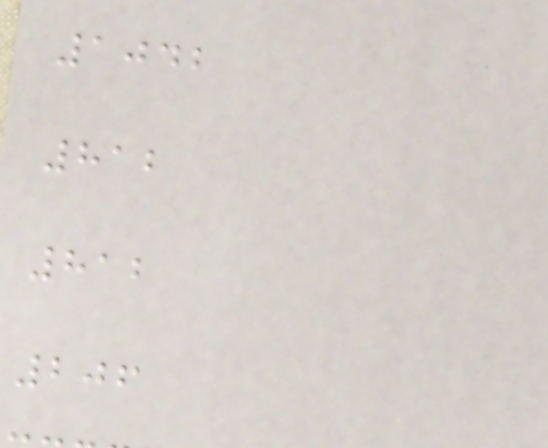1042
812
812
206
